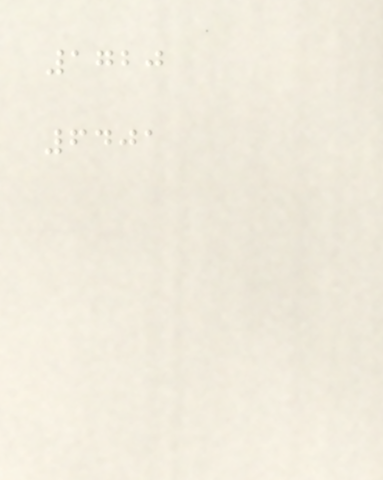1720
6401
